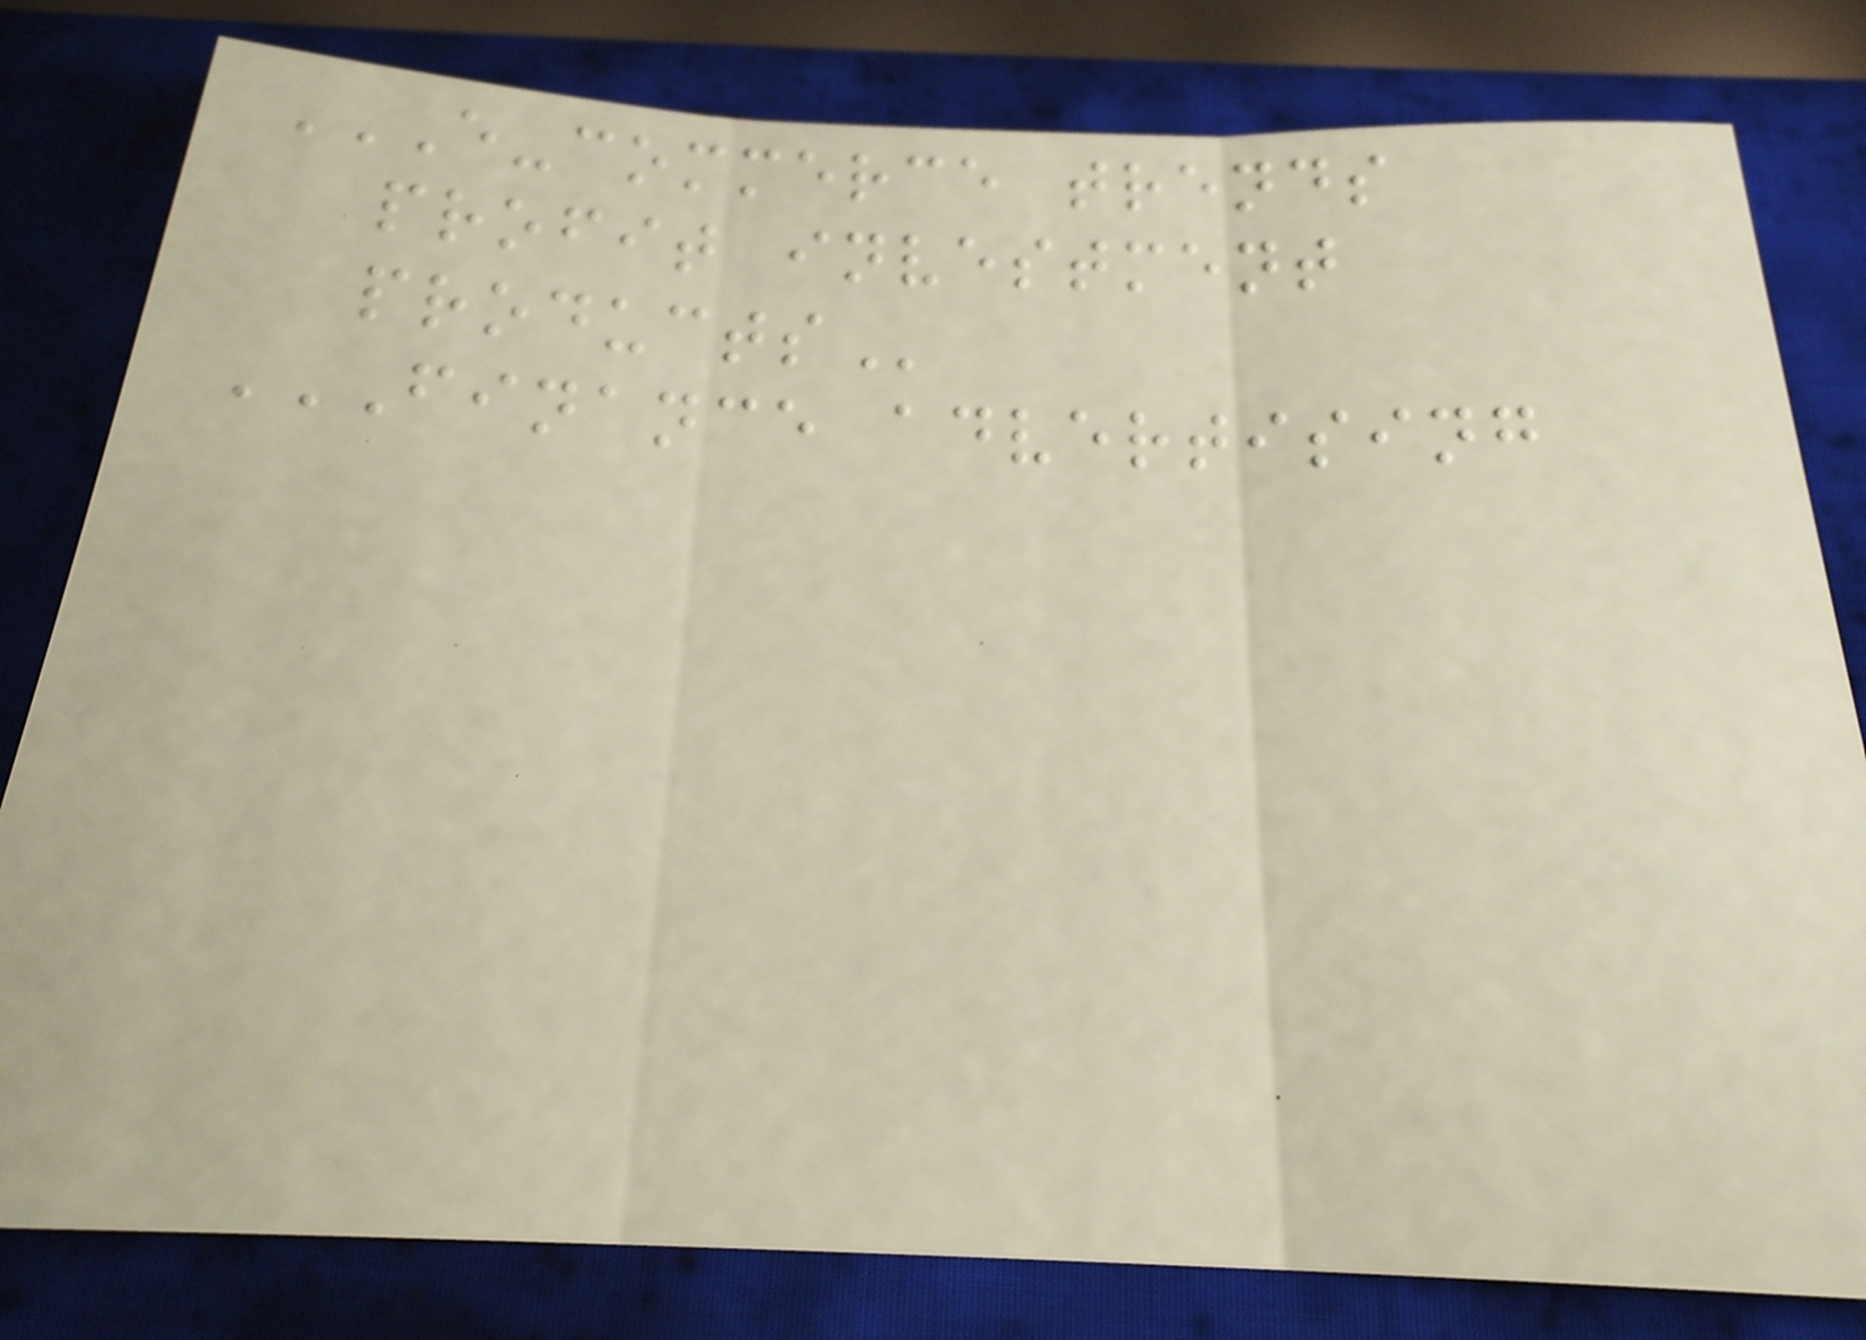E-COMMERCE TRENDS
PROFIT INVESTMENT
PRODUCTS
FINANCE ADVERTISING
